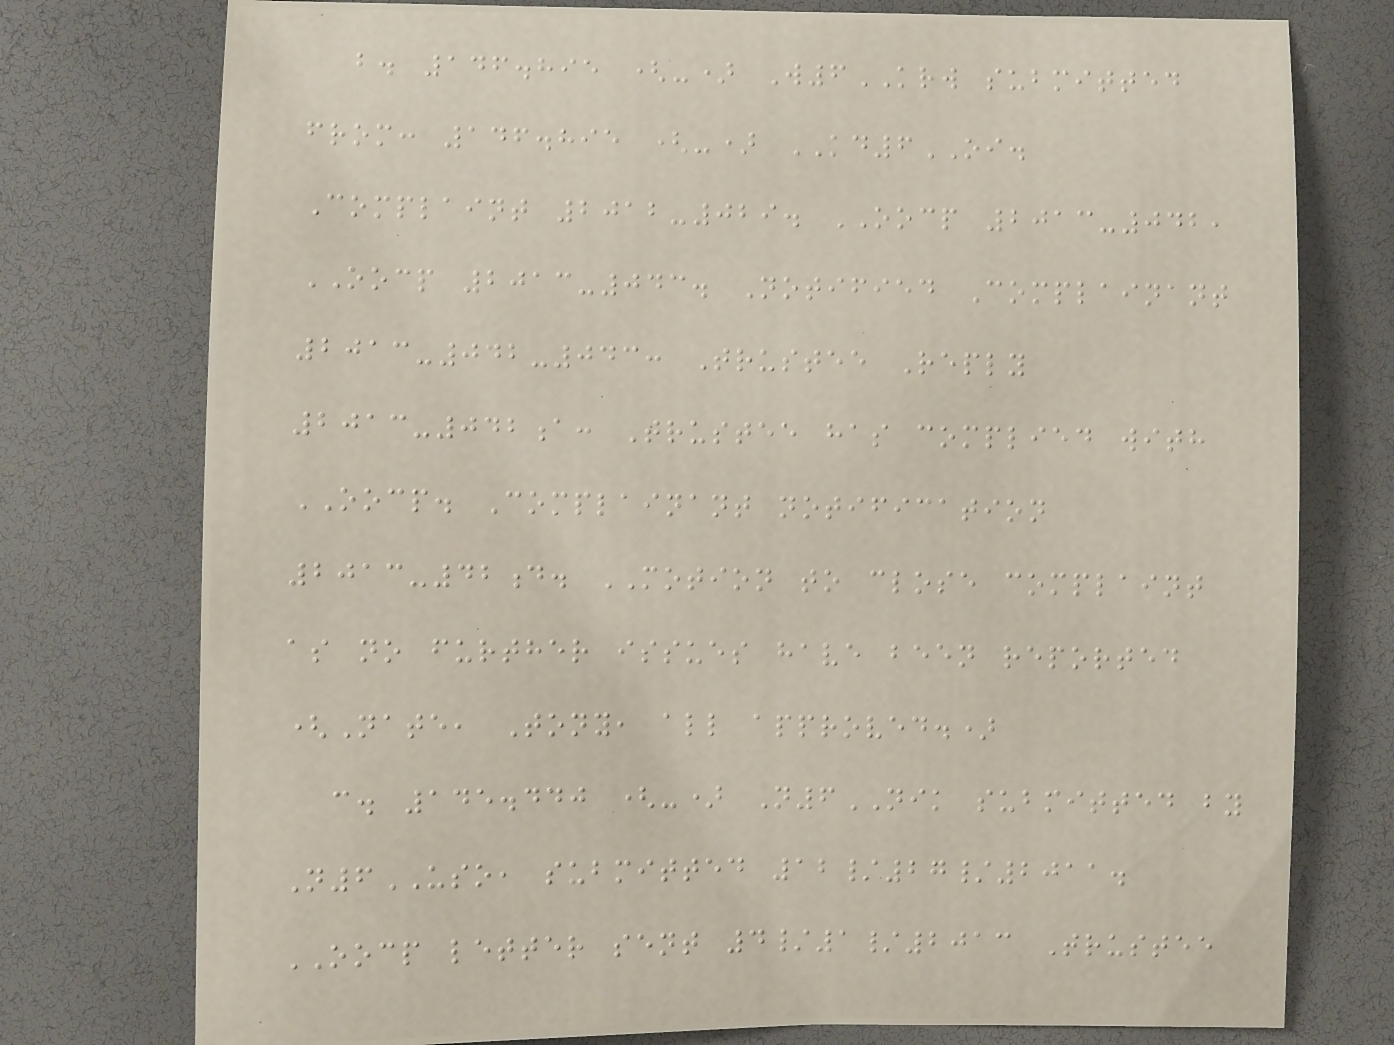b. 146.895 (-) W6KRW submitted
from: 146.895 (-) KD6OI.
Complaint 2012-029. OOCP 2013-042,
OOCP 2013-043. Notified Complainant
2013-042-043: Trustee Reply
2013-042a: Trustee has complied with
OOCP. Complainant notification
2013-42d. MOTION to close complaint
as no further issues have been reported
(Nate, Tony, all approved.)
c. 145.440 (-) N6NIK submitted by
N6USO, submitted 12/27/2011.
OOCP letter sent 4/1/2013 Trustee
